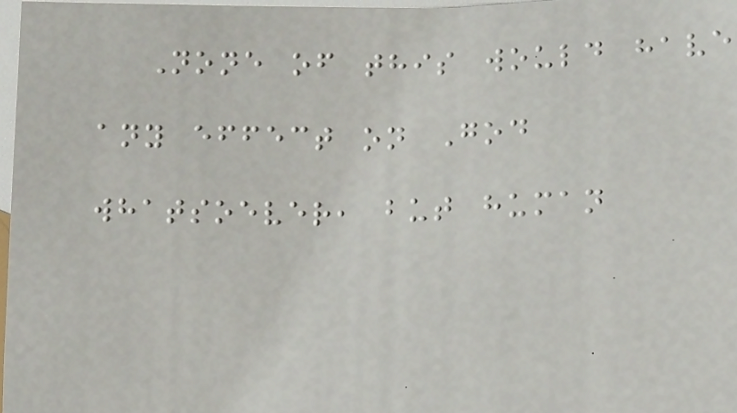None of this would have
any effect on God
whatsoever, but human
